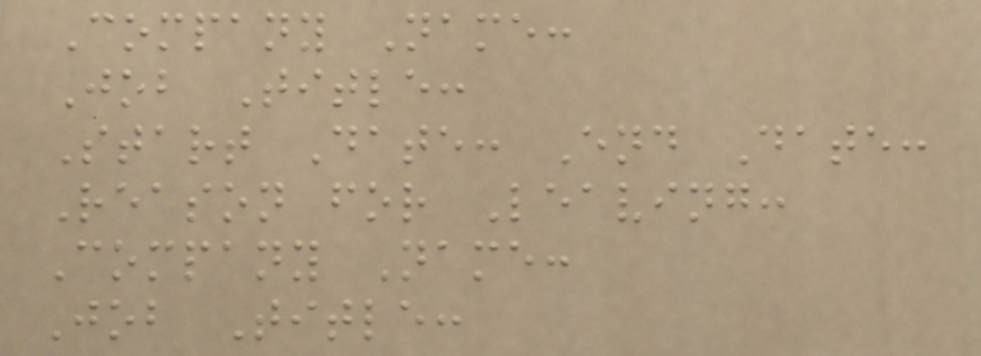Company Name:
Job Title:
Start Date: End Date:
Reason for Leaving:
Company Name:
Job Title:
